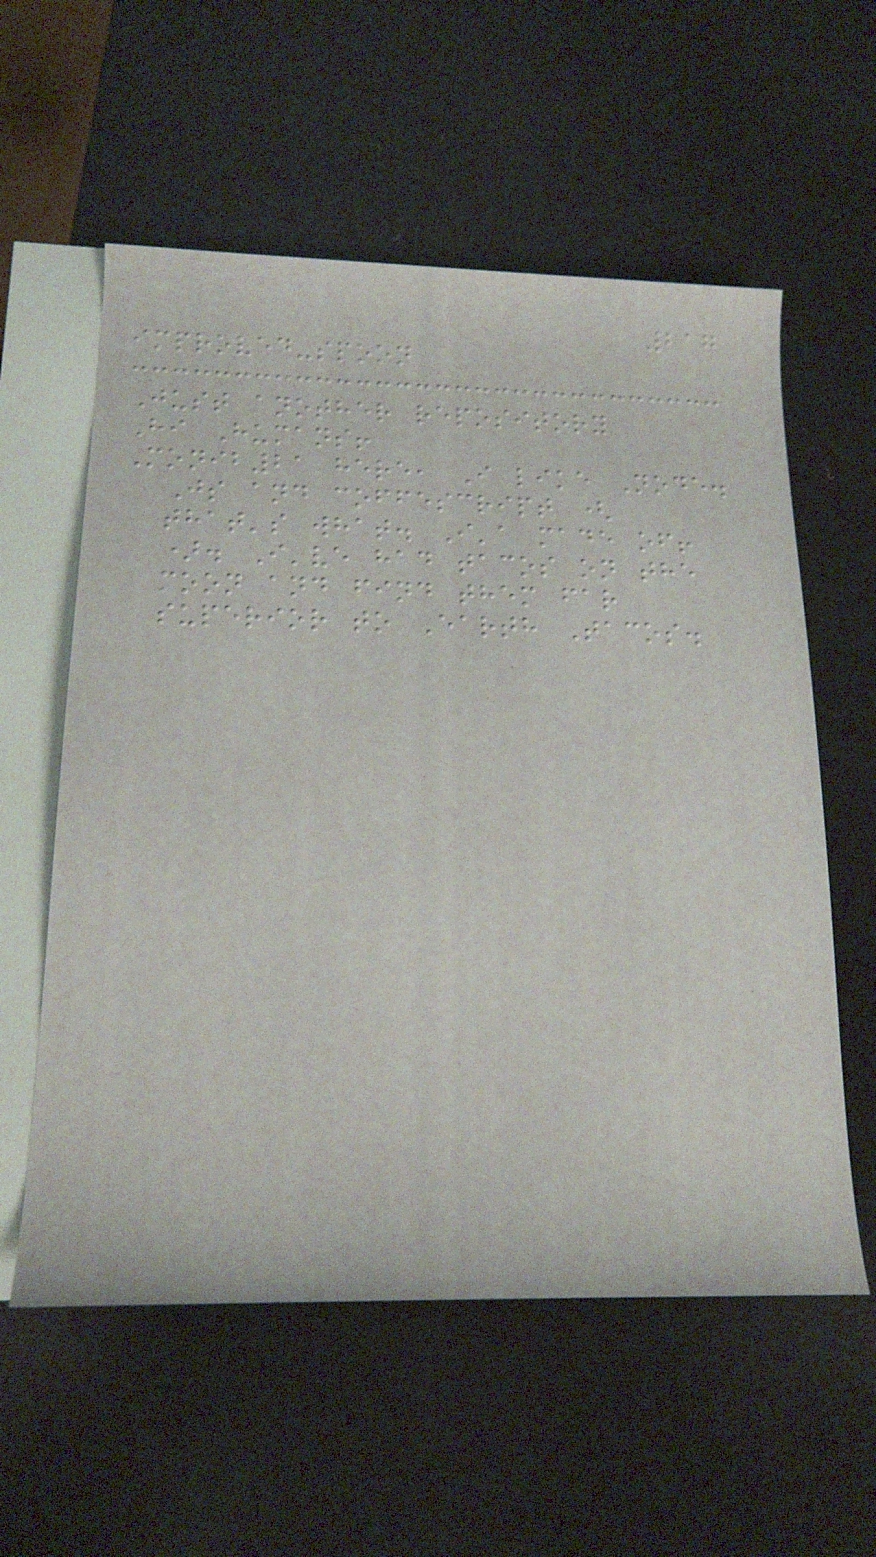217
improved-spoon
Just another repository
Hi Humans!
Monib21 here, I like Node.
Js and coffescript (
that's what. I'a made of!
). I've had tacos on the
moon and find them far
superior to Earth Tacos.
